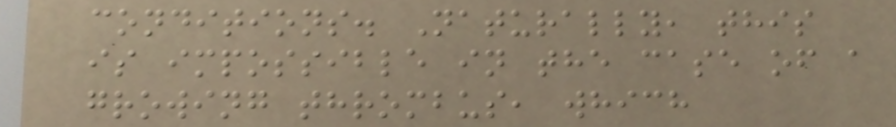conditions. Naturally, this
is impossible in the case of a
growing thrombus, which
